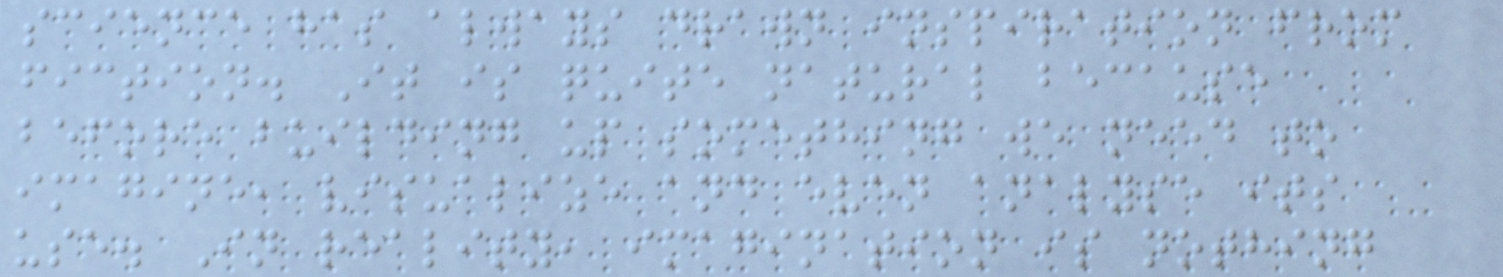science has always drawn inspiration from
fiction. It is quite natural because
before building up something we need to
imagine, visualize and even analyse its
use. In reality, imagination is nothing
